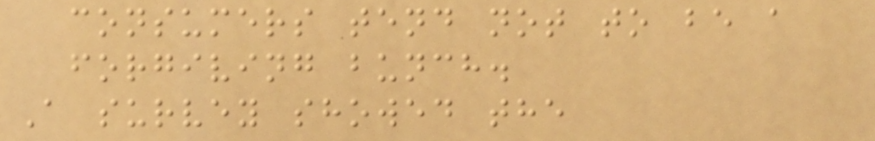consumers tend not to be a
forgiving bunch.
A survey showed the
